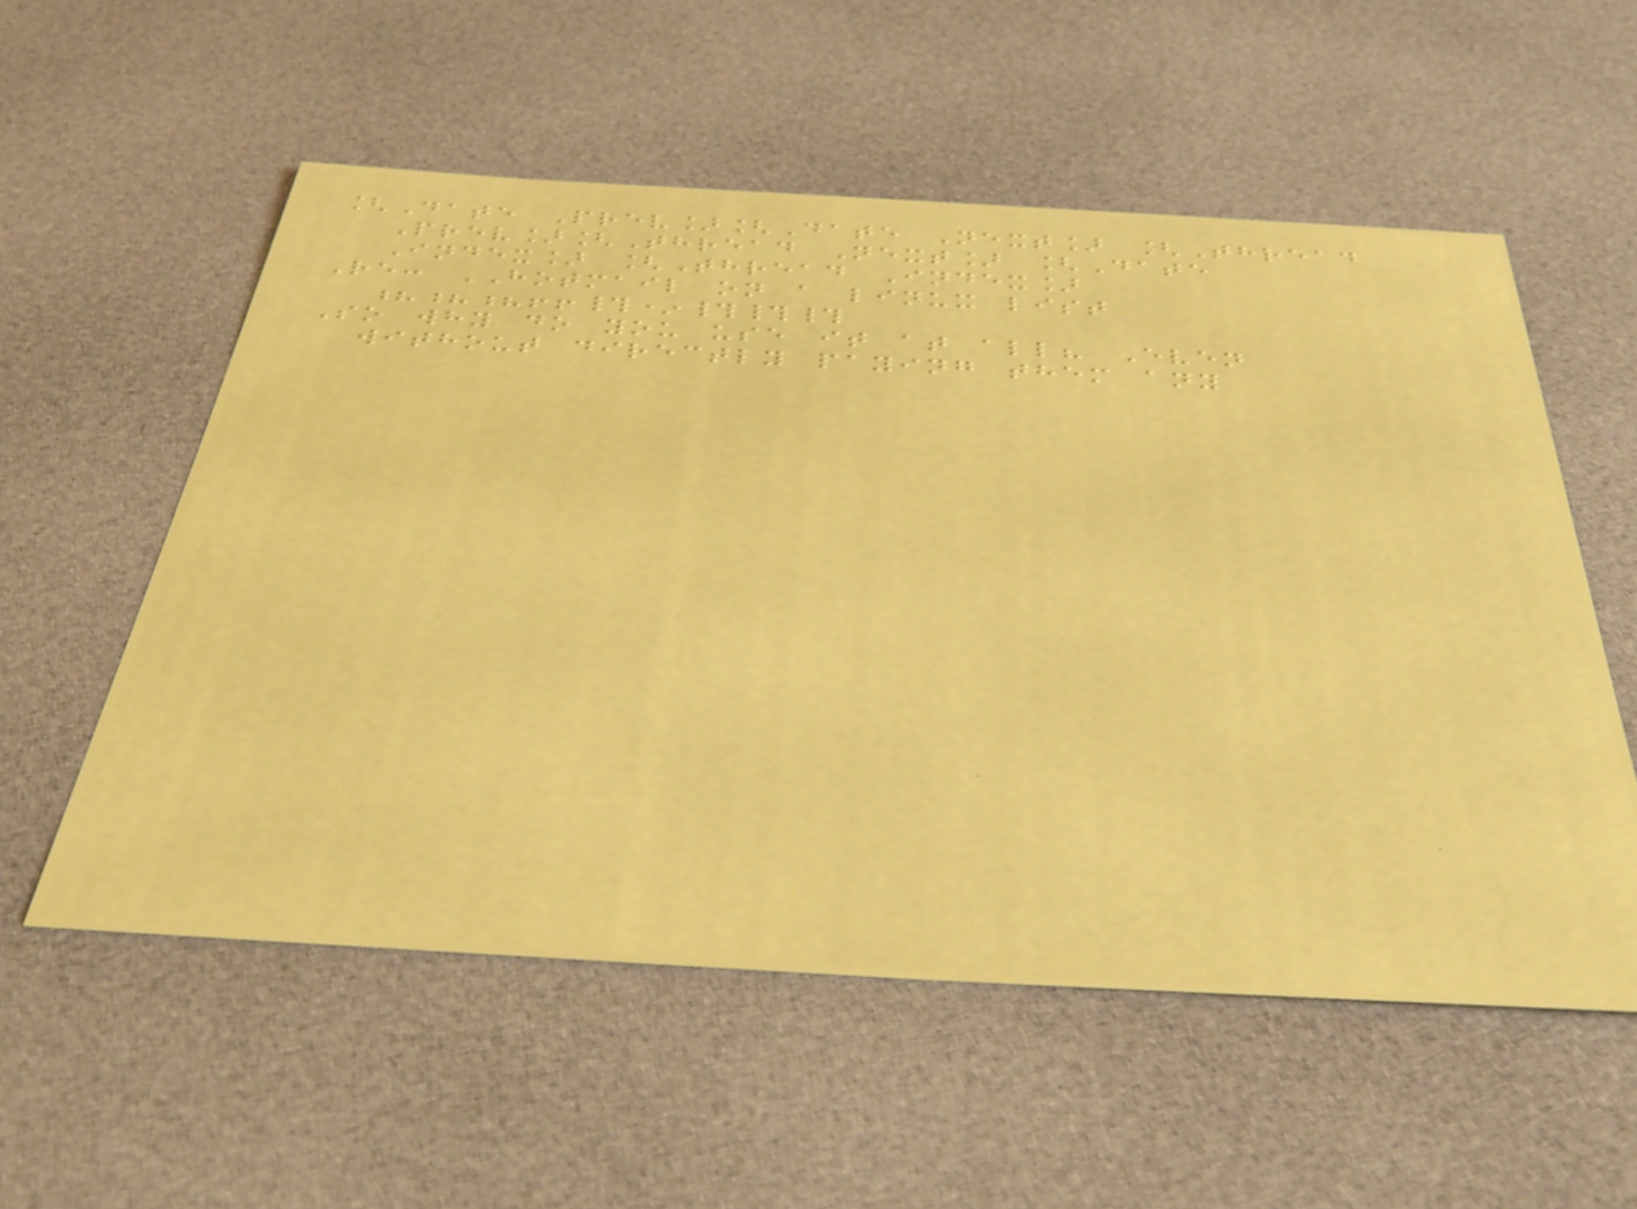[Date Prev][Date Next] [Thread
Prev][Thread Next] [Date
Index] [Thread Index]
Re: HOTMAIL on a linux list
???!!#*###
So why do you use it at all? Even
without directly paying them any
